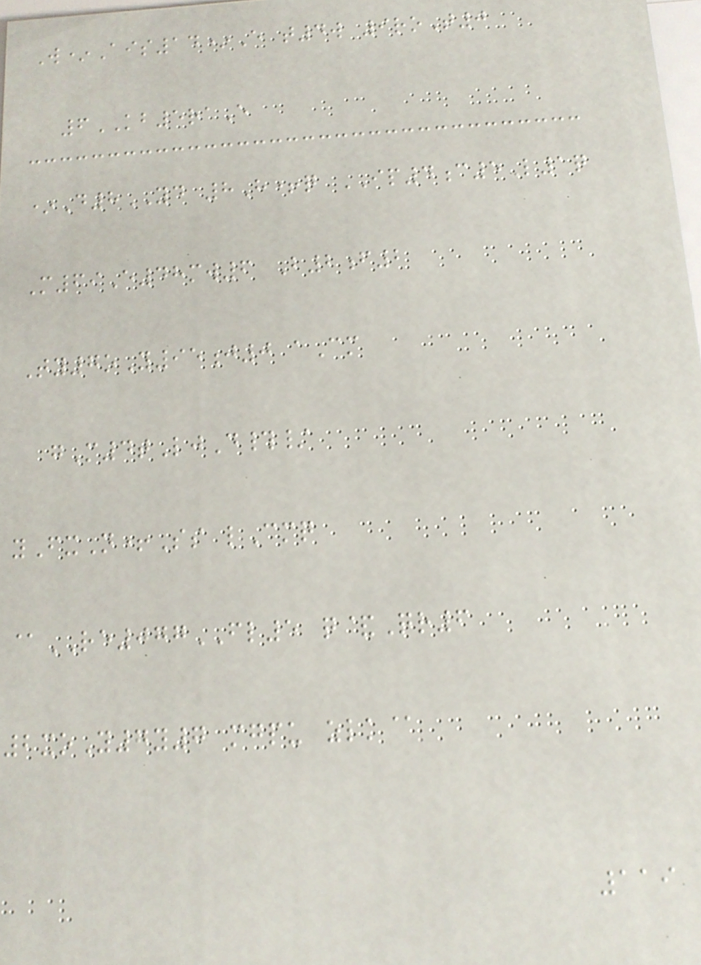W*Ais14*E t4w 9roT0
6KB5raE
*D8YD 8H+q IP4c5L1q
M69E48mw6 B2f2
Ty7oY95j0 aCm
gM4tLjD#/
yFxN+Ss lCmq
@RE077FL5 q&Qr6
2xoY7y7 mgpu zlk@
119
